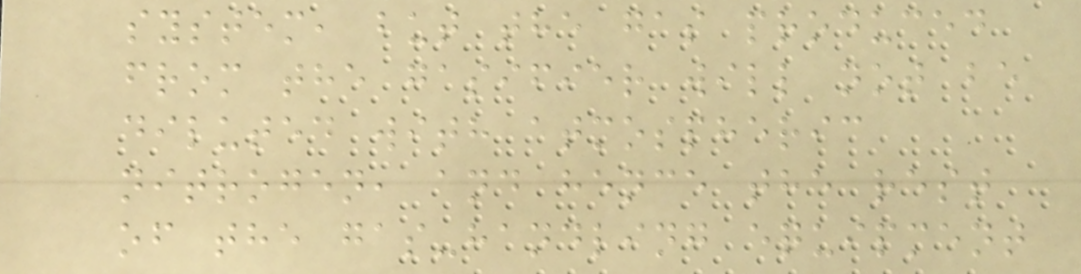system, but the gas produced
from the gasifier will not be
diluted with atmospheric
nitrogen, and hence the rest
of the gas-handling equipment
